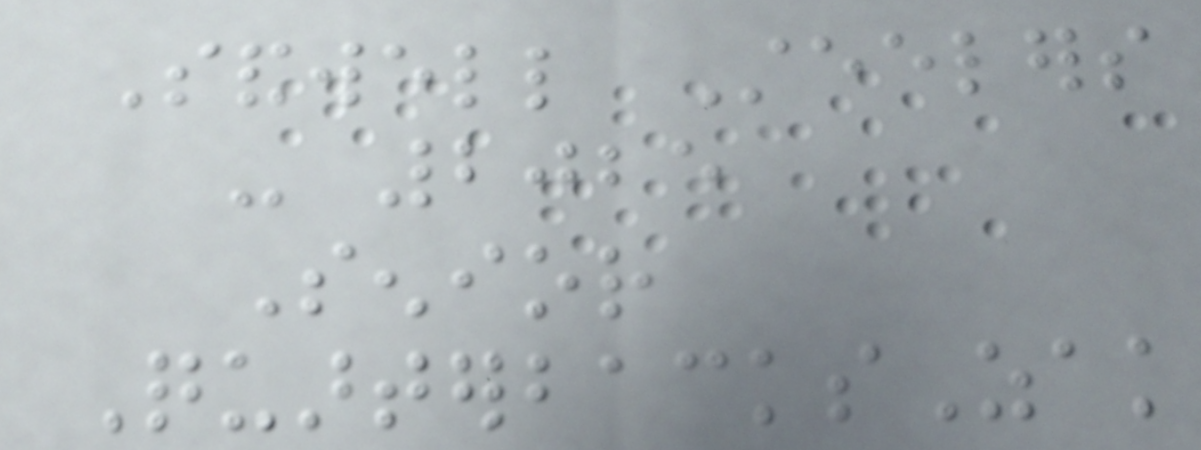Sandwell Steelers
- 2025
Senior
QuarterbacksZak
